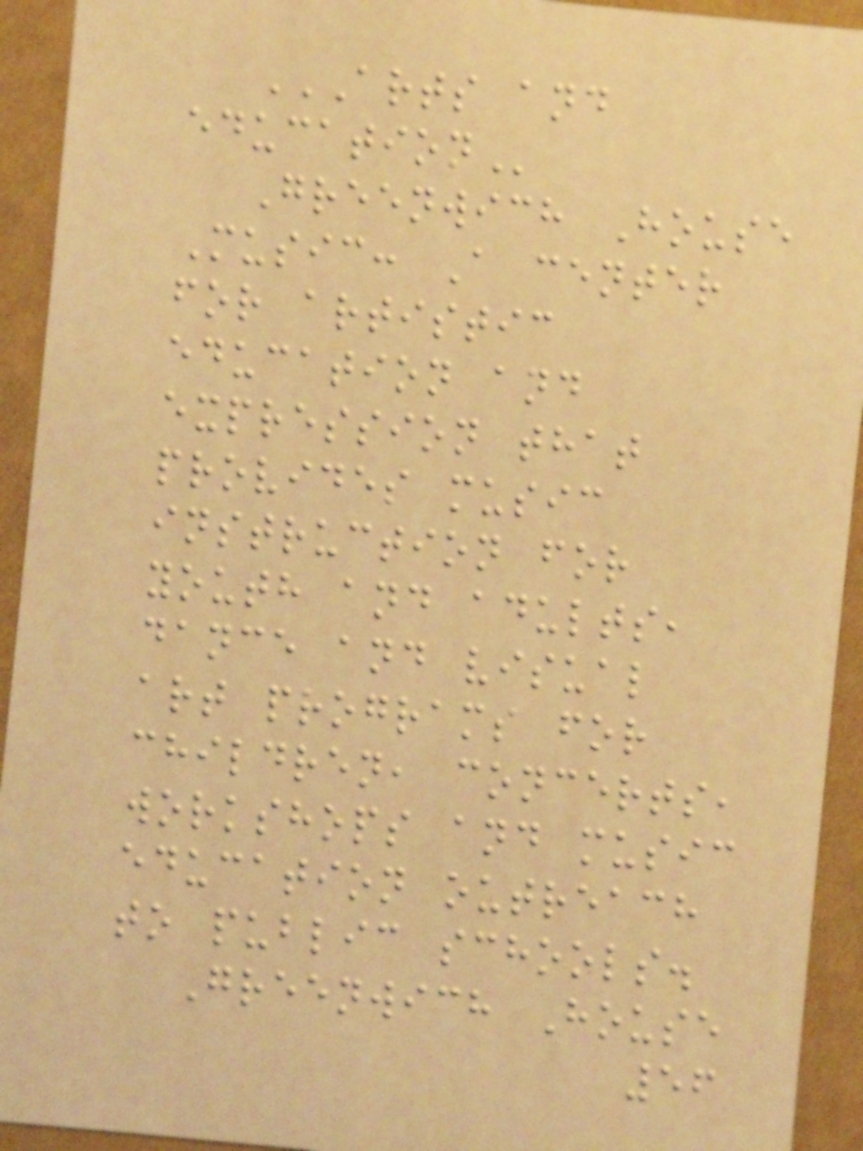ARTS AND
EDUCATION
Greenwich House
Music: A center
for artistic
education and
expression that
provides music
instruction for
youth and adults,
dance and visual
art programs for
children, concerts,
workshops and music
education outreach
to public schools.
Greenwich House
56
